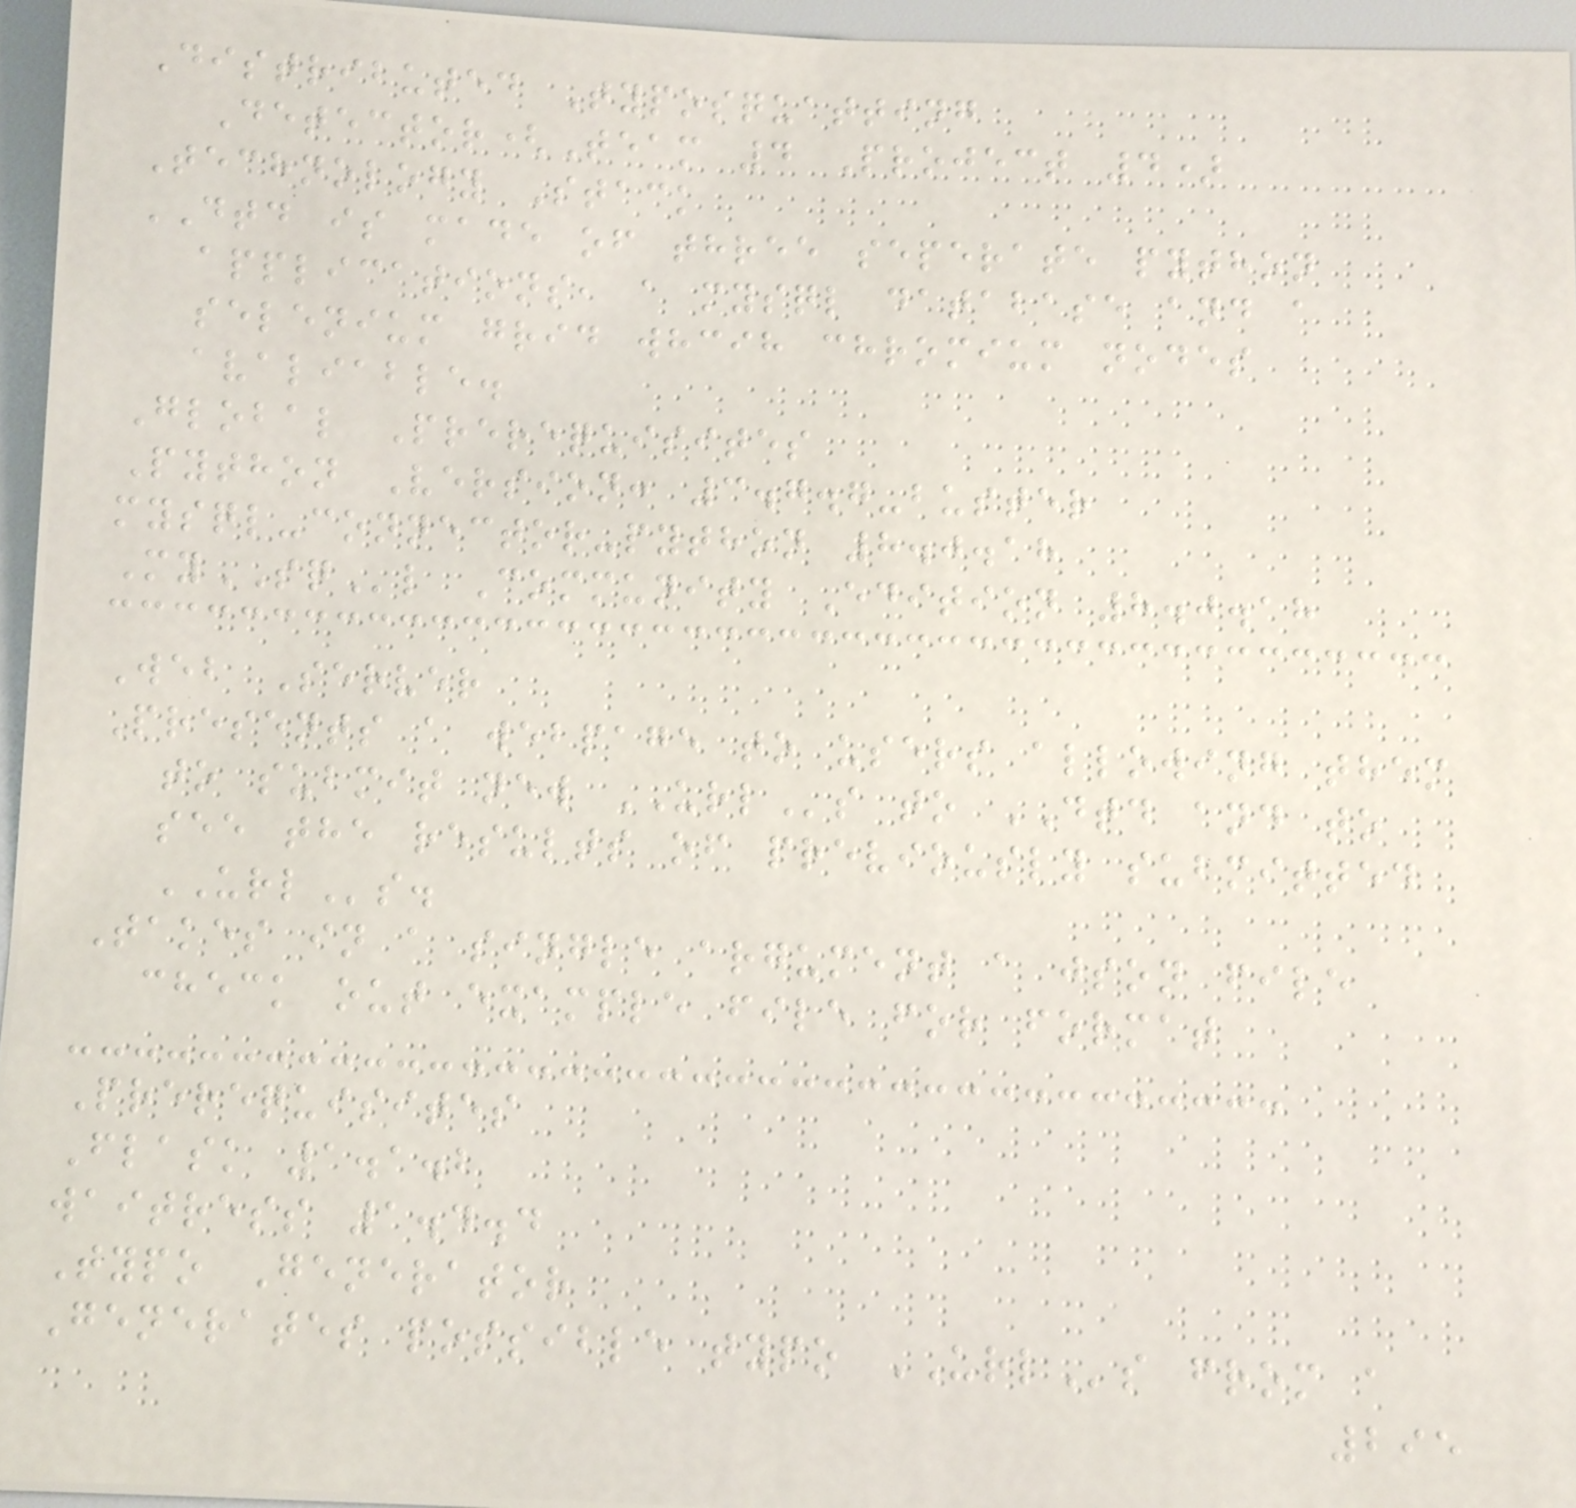Distributed Typosquatting
Detector(Team 4 Project 4)
Technology Stack
DTD is made of three seperate python
applications, a mysql database and a
selenium grid whcih chromium nodes
avaliable.
Global Prerequisites
Python Version: 3.7.7-buster
mysql-connector-python 8.0.18
MySQl Community Edition 8.0.18
Web Server
Presents a webpage to users allowing them
to submit new URLs to DTD and to
see the results of previously submitted
URLs.
Takes in a single argument a json file
check out example file for format
Prerequisites
Flask 1.1.2
waitress 1.4.4
Typo Generator
Generates possible typo URLs from a
295
